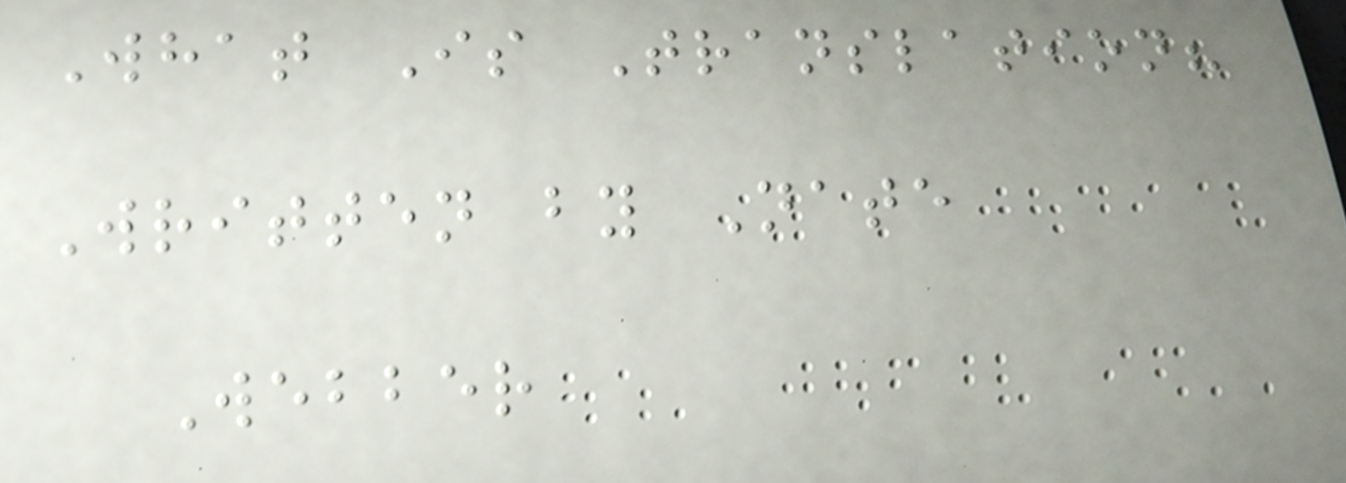What Is Translation?
Written by Nate
Webber
